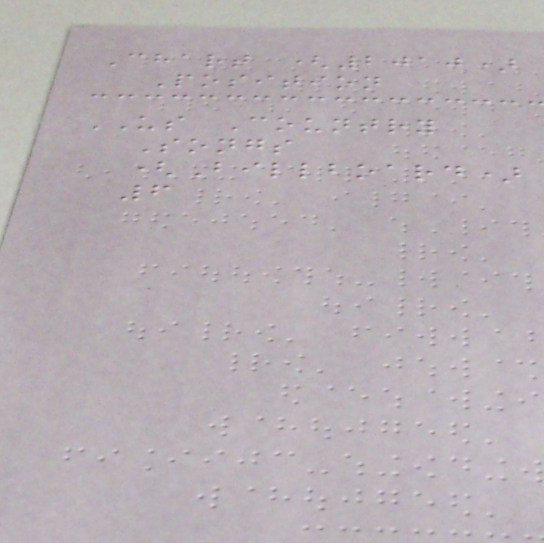Chart (2010)
Position
US Country
Songs
(Billboard)
6
